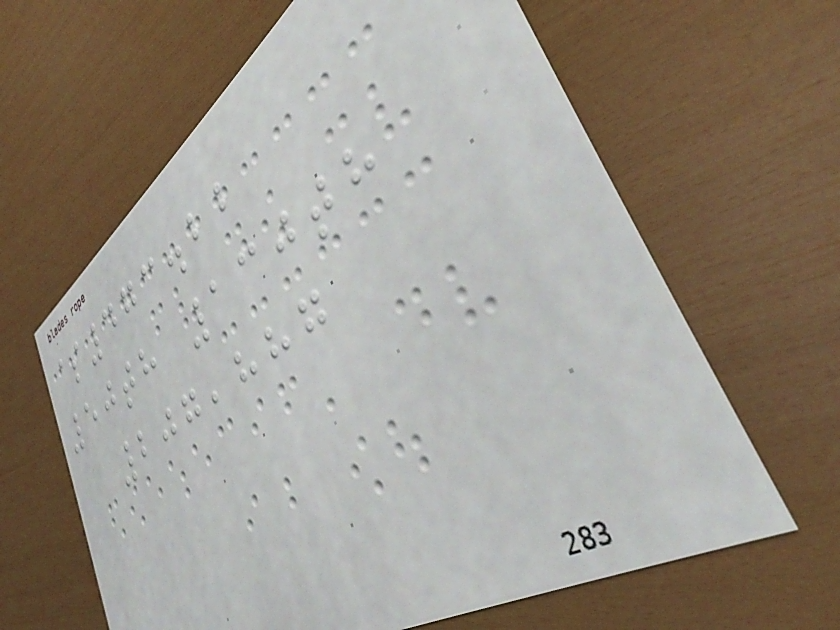$473.22
50th 130th
207,887
